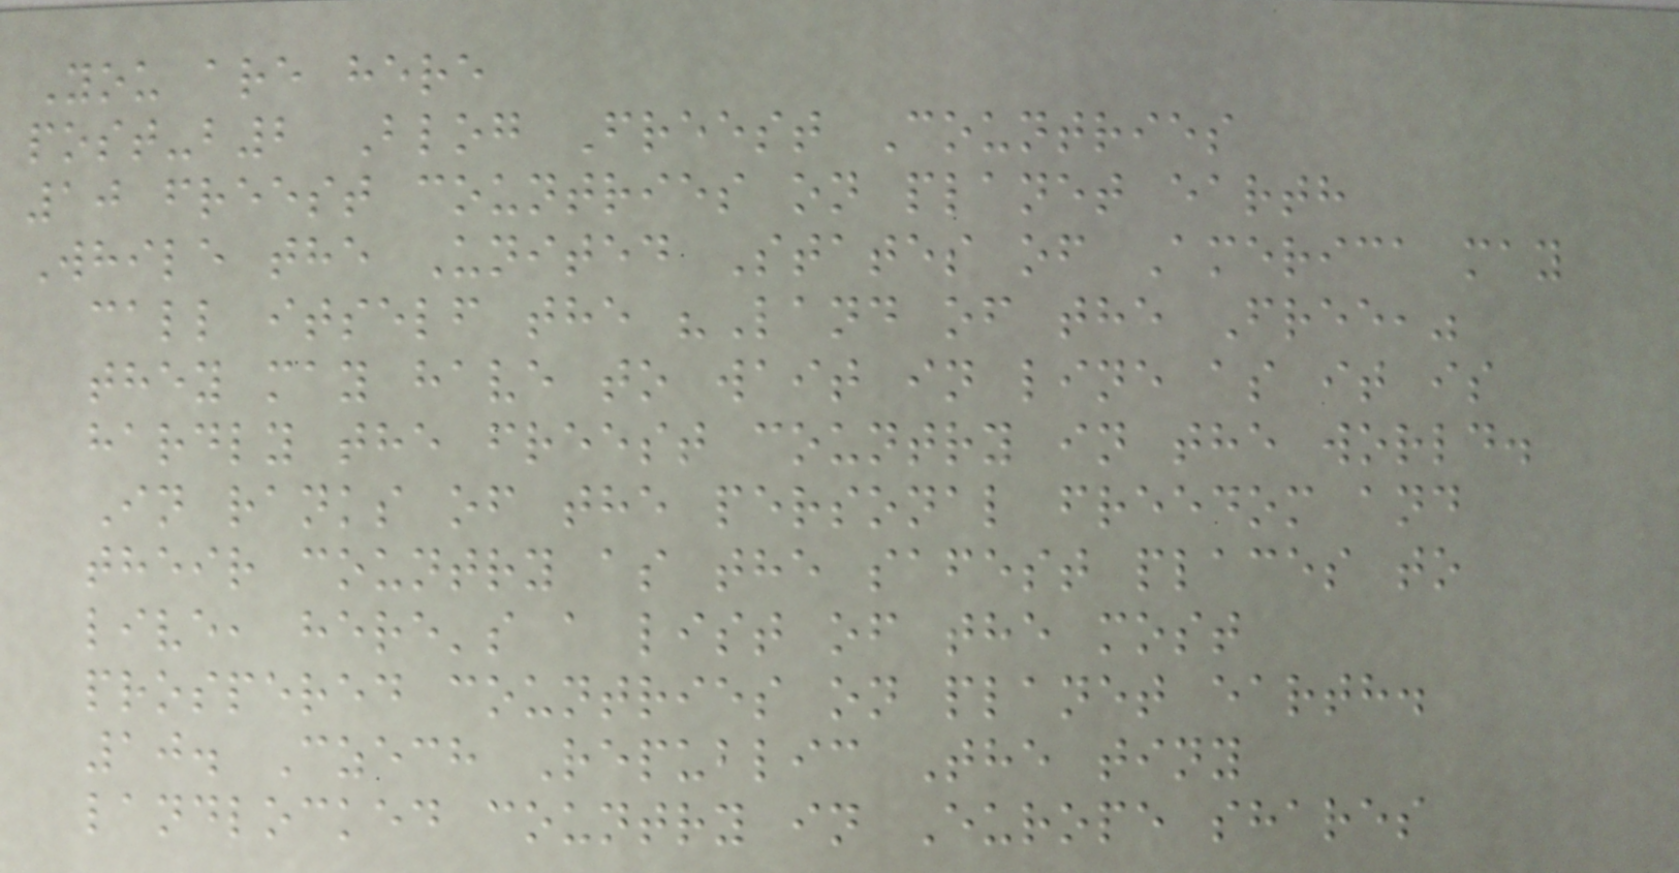You are here
post-b2 Blog Freest Countries
10 freest countries on planet earth
While the United States of America may
call itself the "Land of the Free,"
they may have to wait in line as it is
hardly the freest country in the world.
In ranks of the personal freedom and
their country as the safest places to
live, here's a list of the most
prospered countries on planet earth.
10. Czech Republic The tiny
landlocked country in Europe shares
